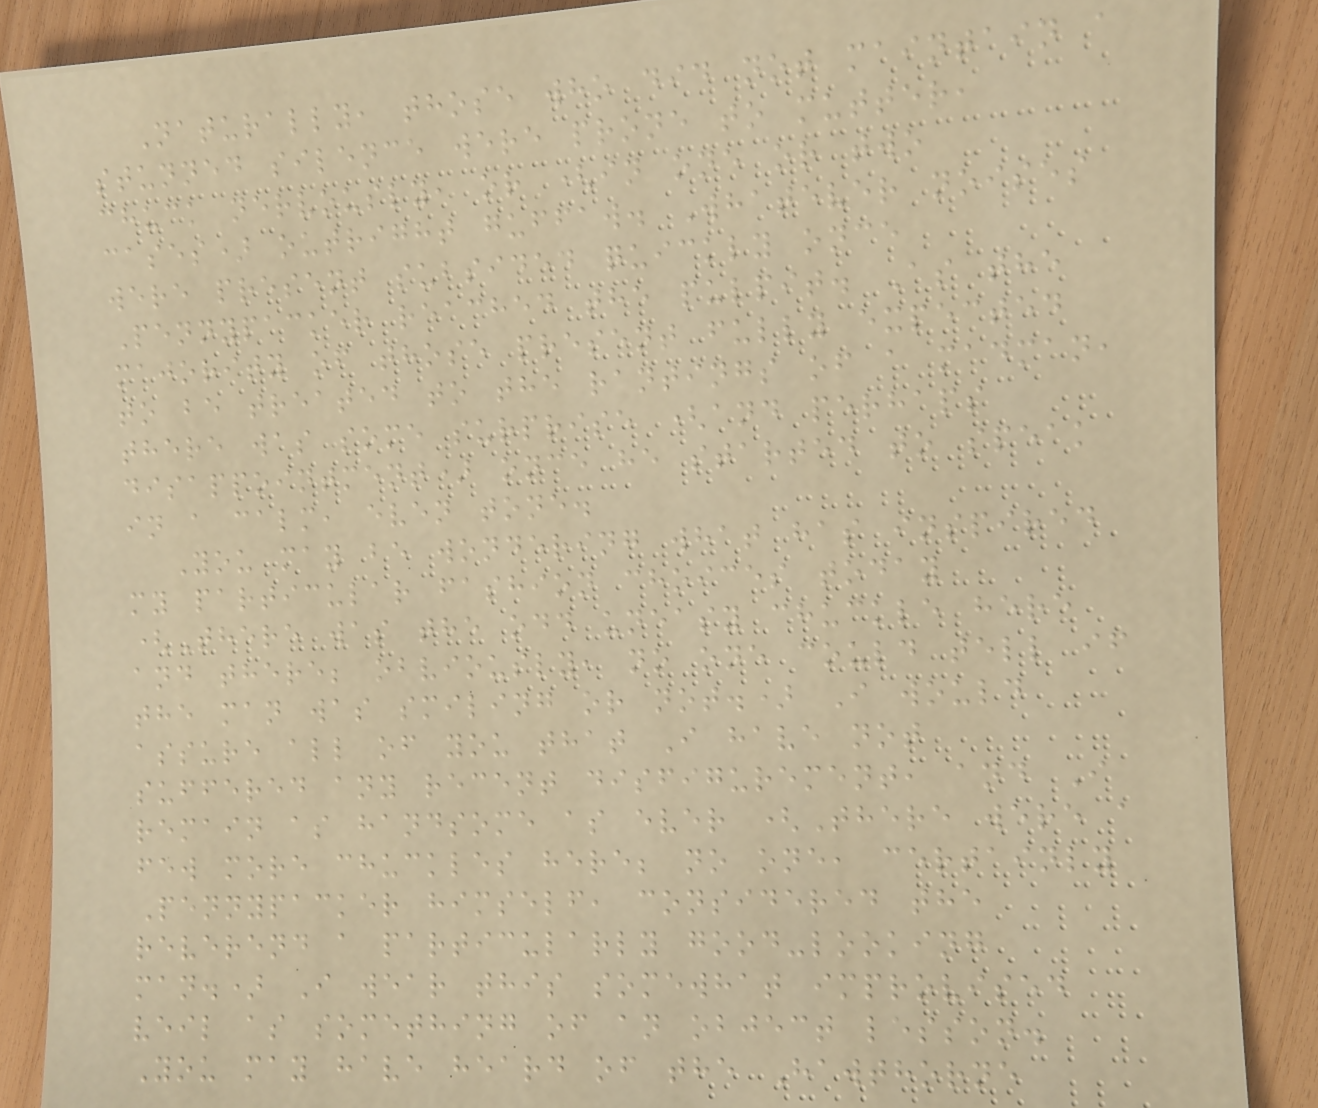Naturally, those who did not maintain a
stunned silence were prone to mutter,
chuck nervously, or (in one or two
cases) outright guffaw. Whatever noises
were present subsided quickly once
Pennypacker reached the pulpit. As the
majority of those present fully expected
to be treated to the rantings of a madman,
there was some surprise (and perhaps
disappointment) once he started to speak
in a calm, even tone.
You may be wondering what has inspired
my particular fashion choices today
(There was the odd uneasy chuckle here
and there; obviously, no one could tell if
the man was smiling or not.) I would
assure all of you that I have not
suffered any recent disfigurement, and I
remain as handsome as ever (There were a
few more chuckles here; no one, certainly
Pennypacker himself, considered the
reverend a particularly good-looking
man.) I wear this somewhat improvised
veil as something of an object lesson.
You may have heard of the Hawthorne
